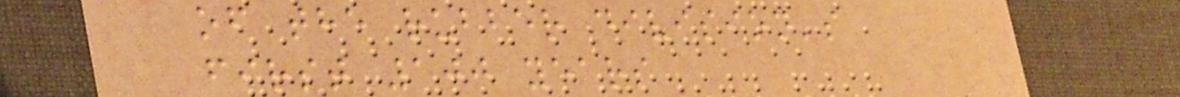of the rubber division's
first 100 years
